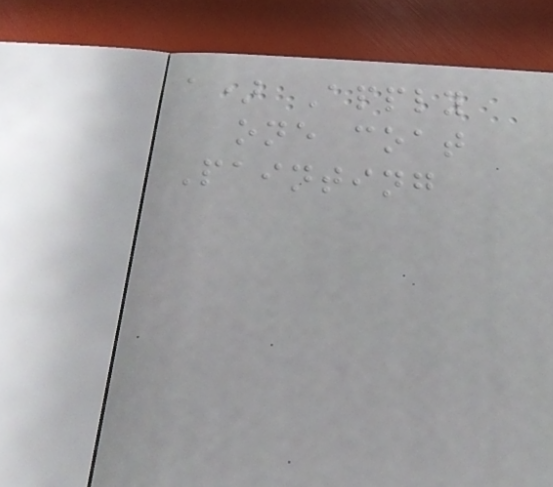a) Apply
one coat
Painting
